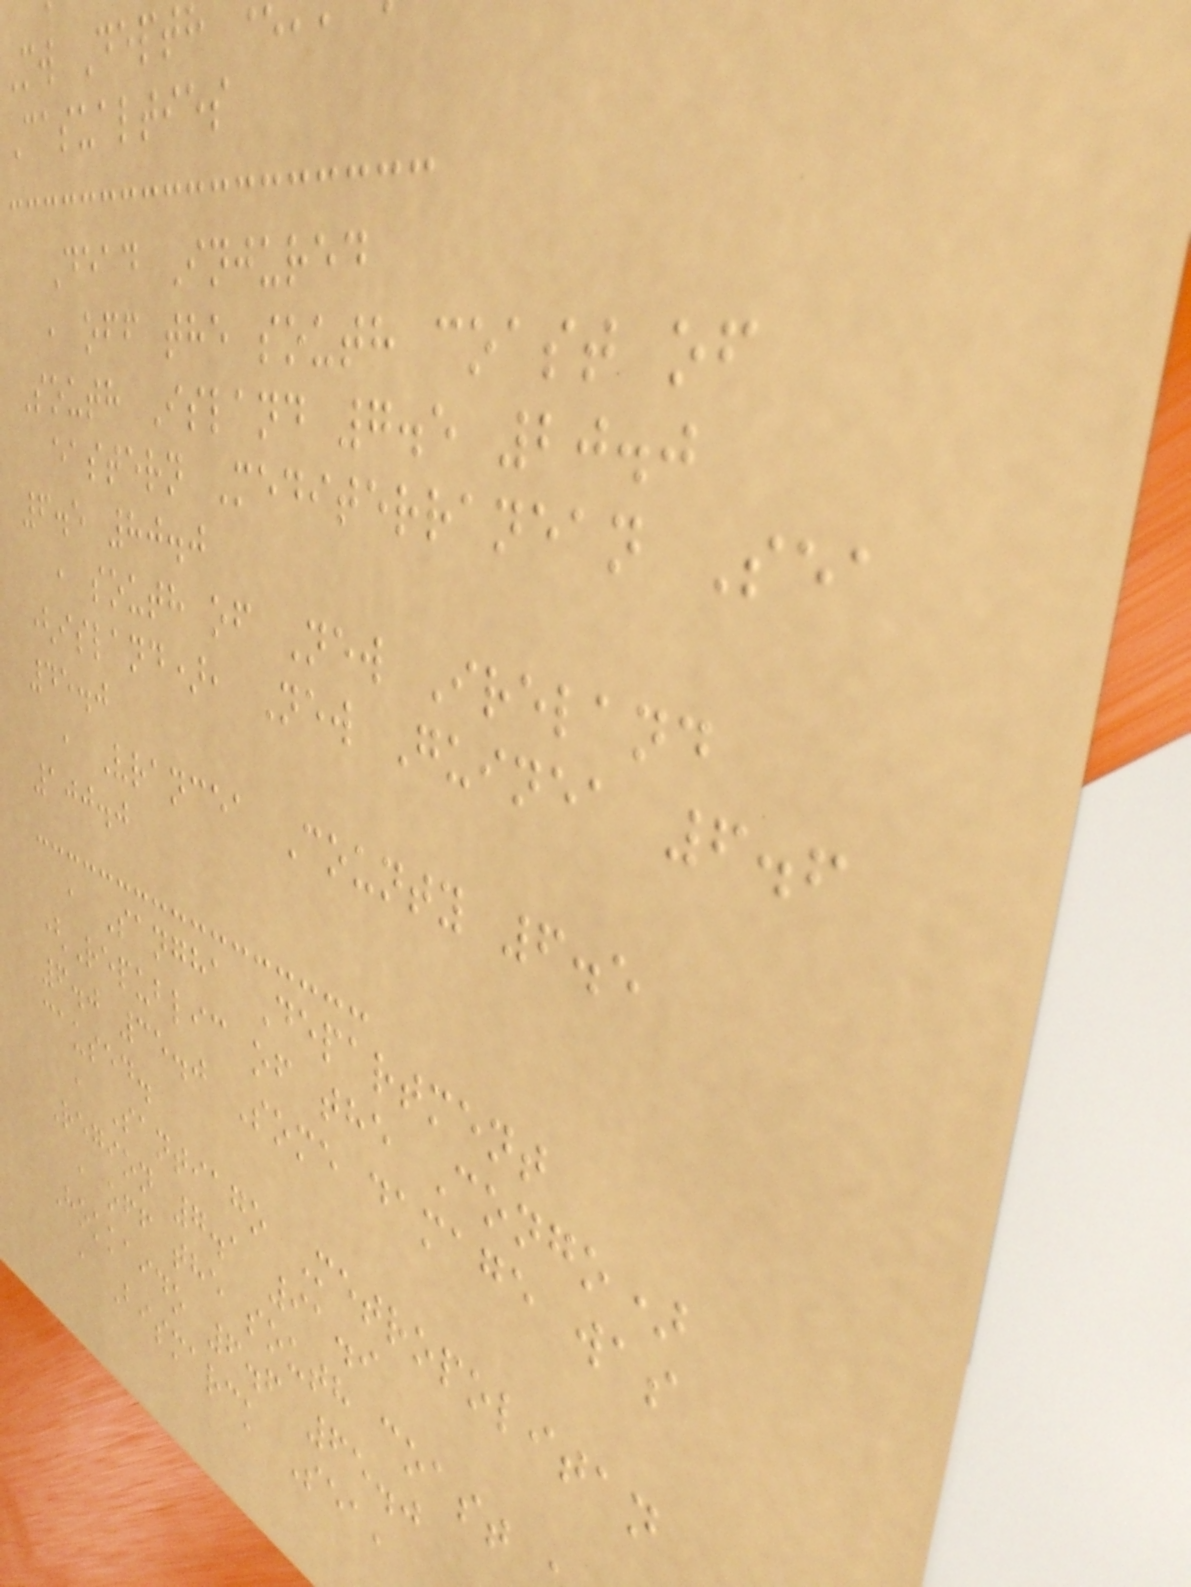Mw Depth
Casualties
Dead Injured
, off the south coast of
South Island 7.5 20.0
eastern Mediterranean Sea
6.5 80.0
, south of New Ireland
(island), New Guinea 6.6
45.0
, Vrancea County 6.5
100.0
, Sangha Department
(Republic of the Congo)
6.0 35.0 Some damage was
caused.
, Santiago Metropolitan
Region 7.1 91.9
, off the south coast
Hokkaido 6.6 65.0
, Bismarck Sea,
